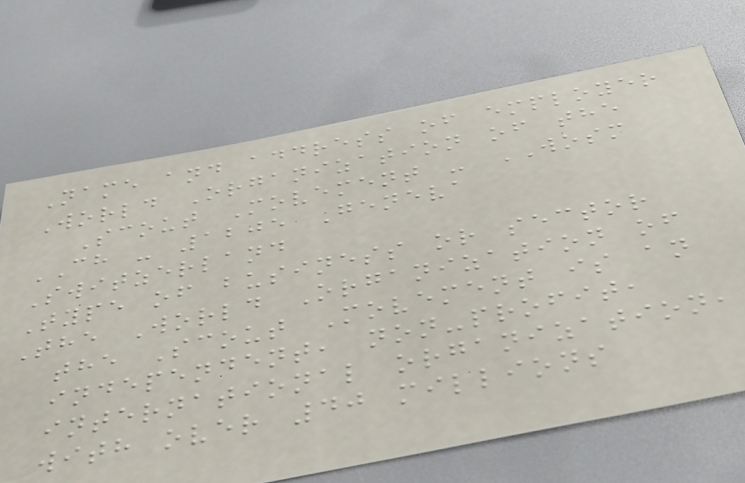Name and address of employer
World Organization of the
Scout Movement - WOSM
CH - 1205 Geneva
Switzerland
Type of business or sector
The World Organization of
the Scout Movement is an
independent, non-profit,
international organization,
with over 40 millions
